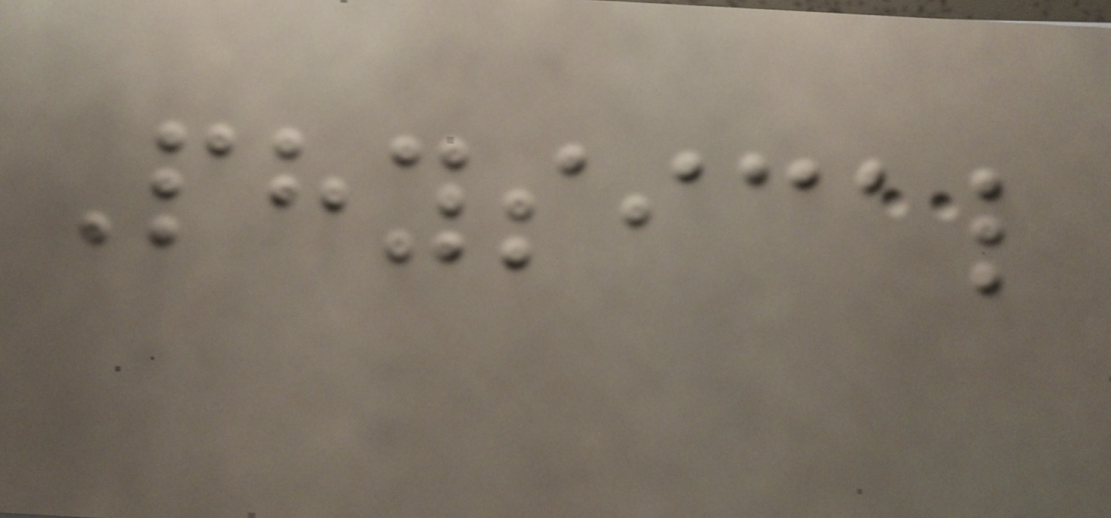Physical
